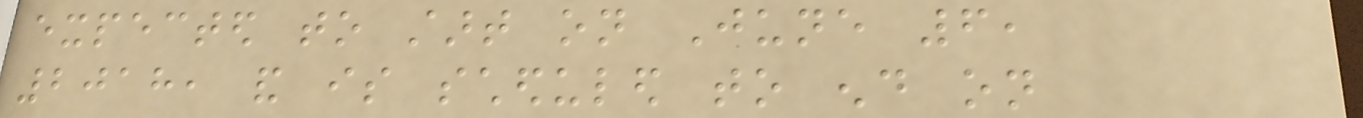expected to start on June 6,
2018, and is scheduled to end on
